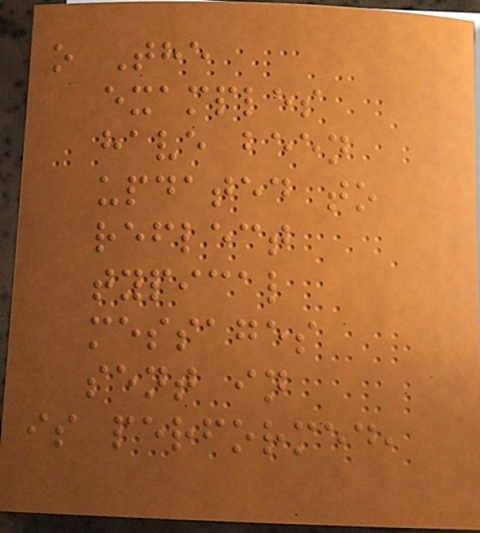o The
examples
have been
updated to
reflect
typical
messages
sent in
is performed,
